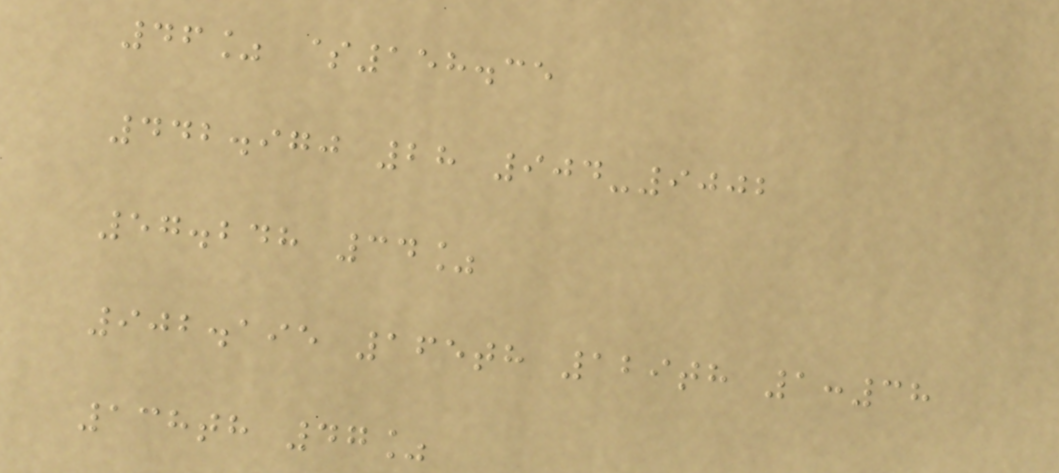46% $158.35
442.970 28 904-9002
57.248 34%
902.195 165th 129th 1:38
138th 47%
